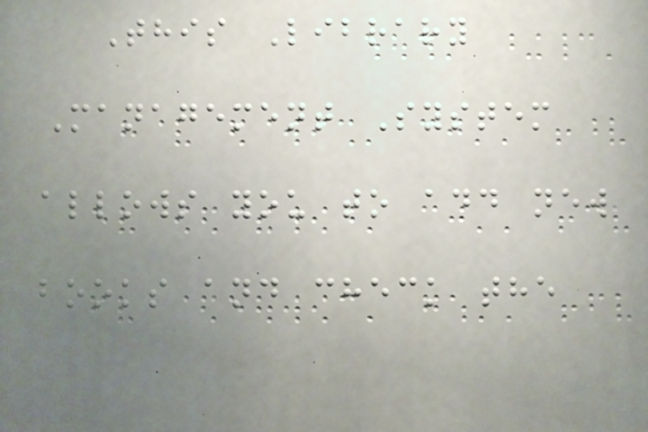This Library
Management System
allows you to add new
books and check the
